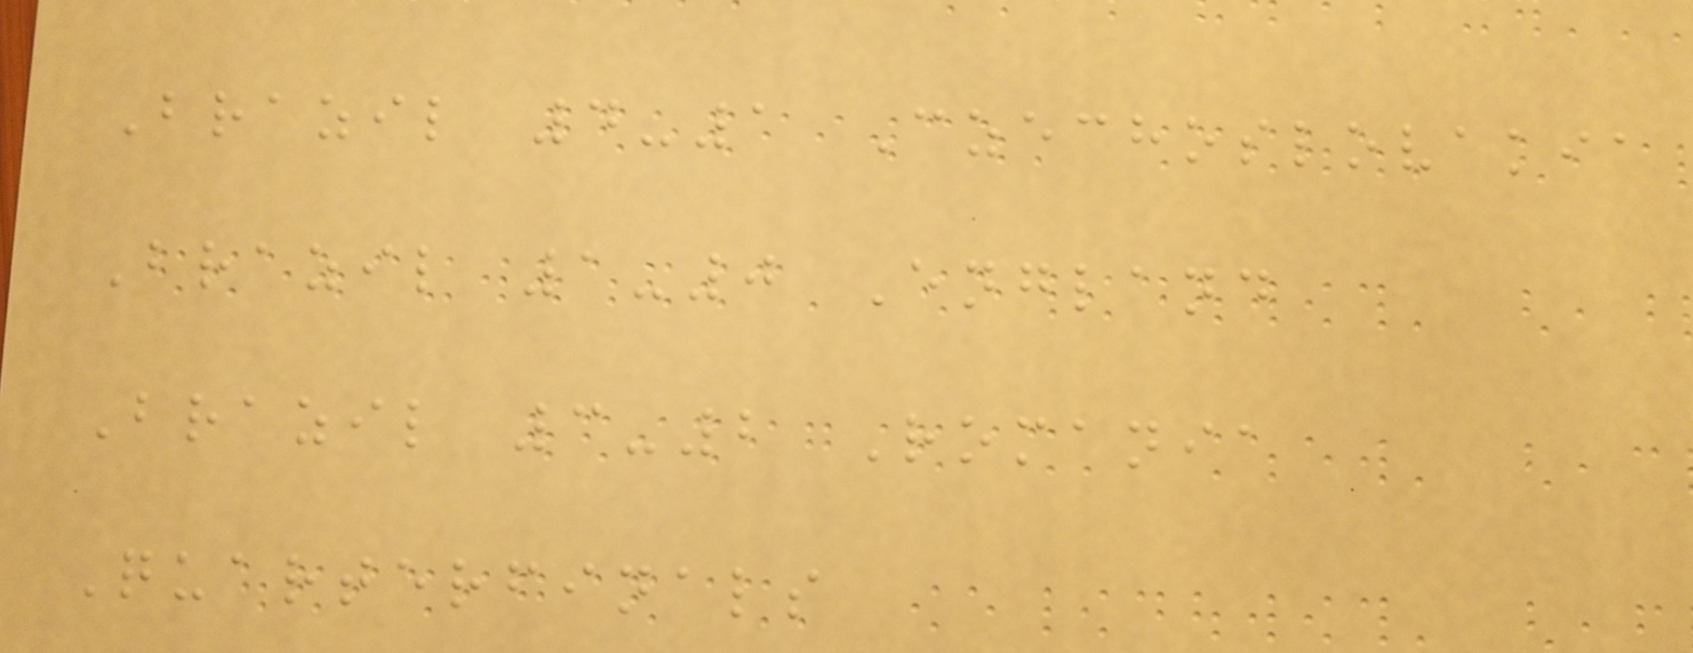Brazil 4-1 Czechoslovakia
Brazil 1-0 England
Brazil 3-2 Romania
Quarterfinals
